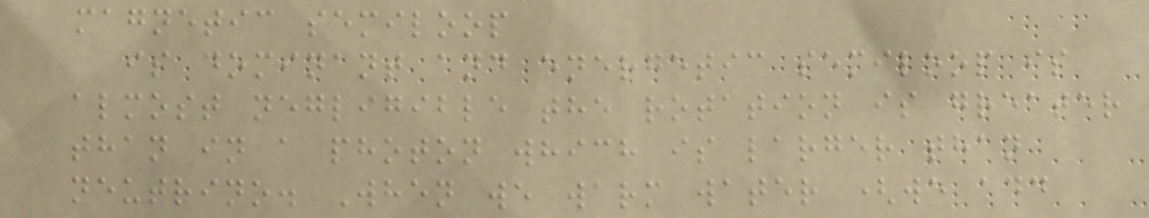magnetic semiloop
is dominant and energetic semiloop is
almost negligible the rotation is greater
than in a photon which is larger than
neutrino. When we warm water (we add
